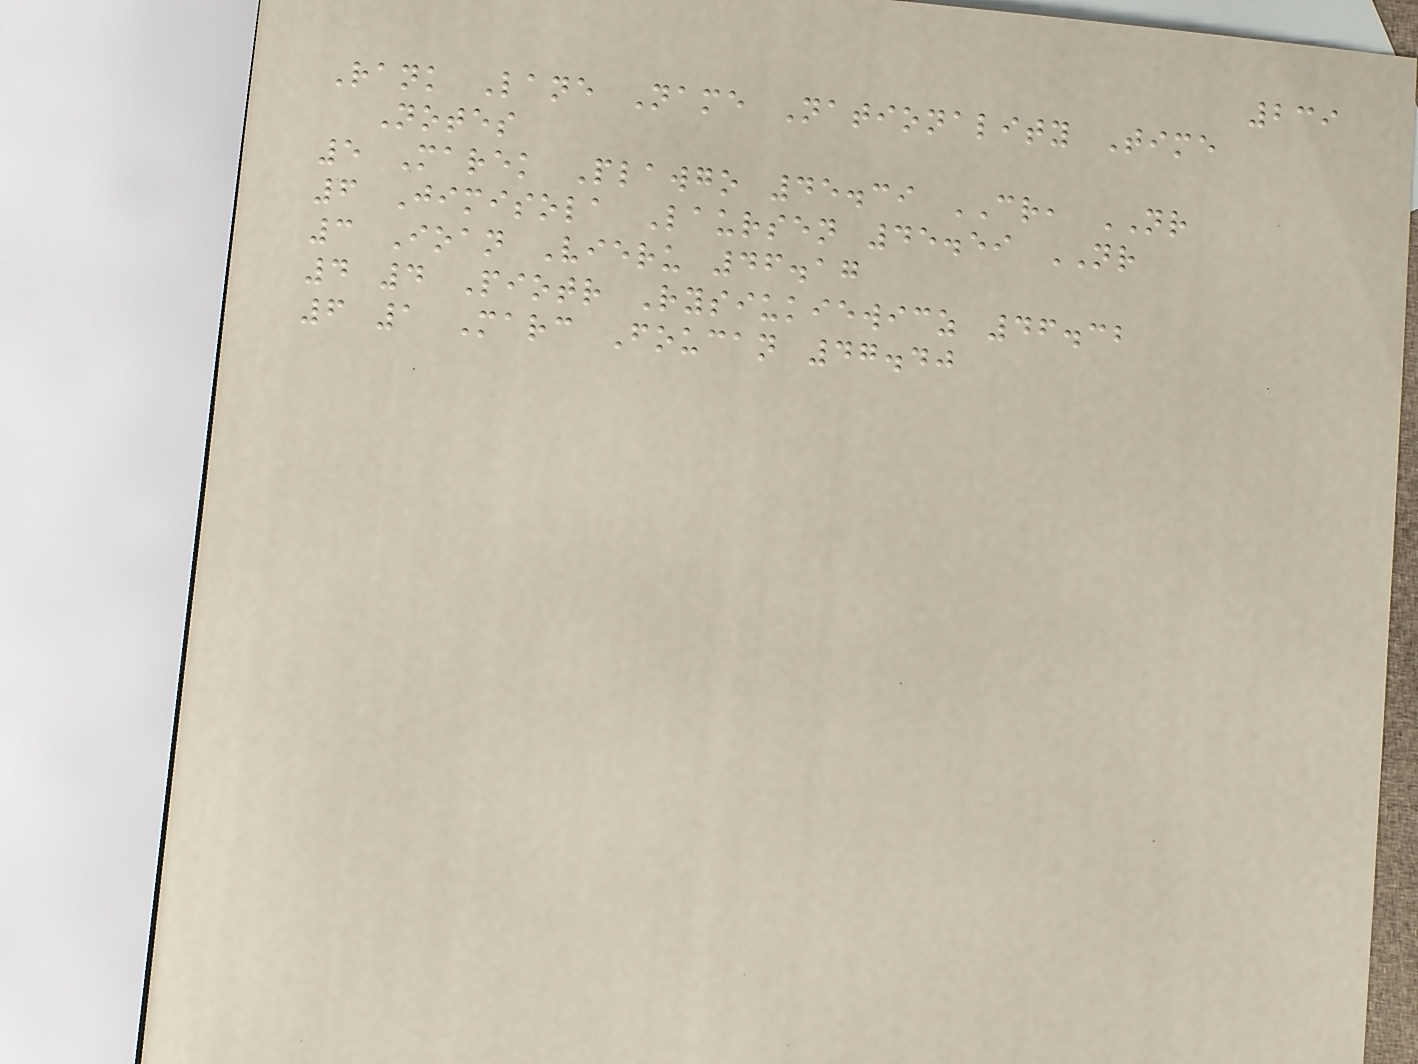239
Rank Lane Name Nationality Time
Notes
5 Marek Plawgo 45.39 CR, NR
6 Jimisola Laursen 45.59 NR
3 Ioan Vieru 46.17
4 4 Piotr Rysiukiewicz 46.32
6 1 Marc Foucan 47.40
